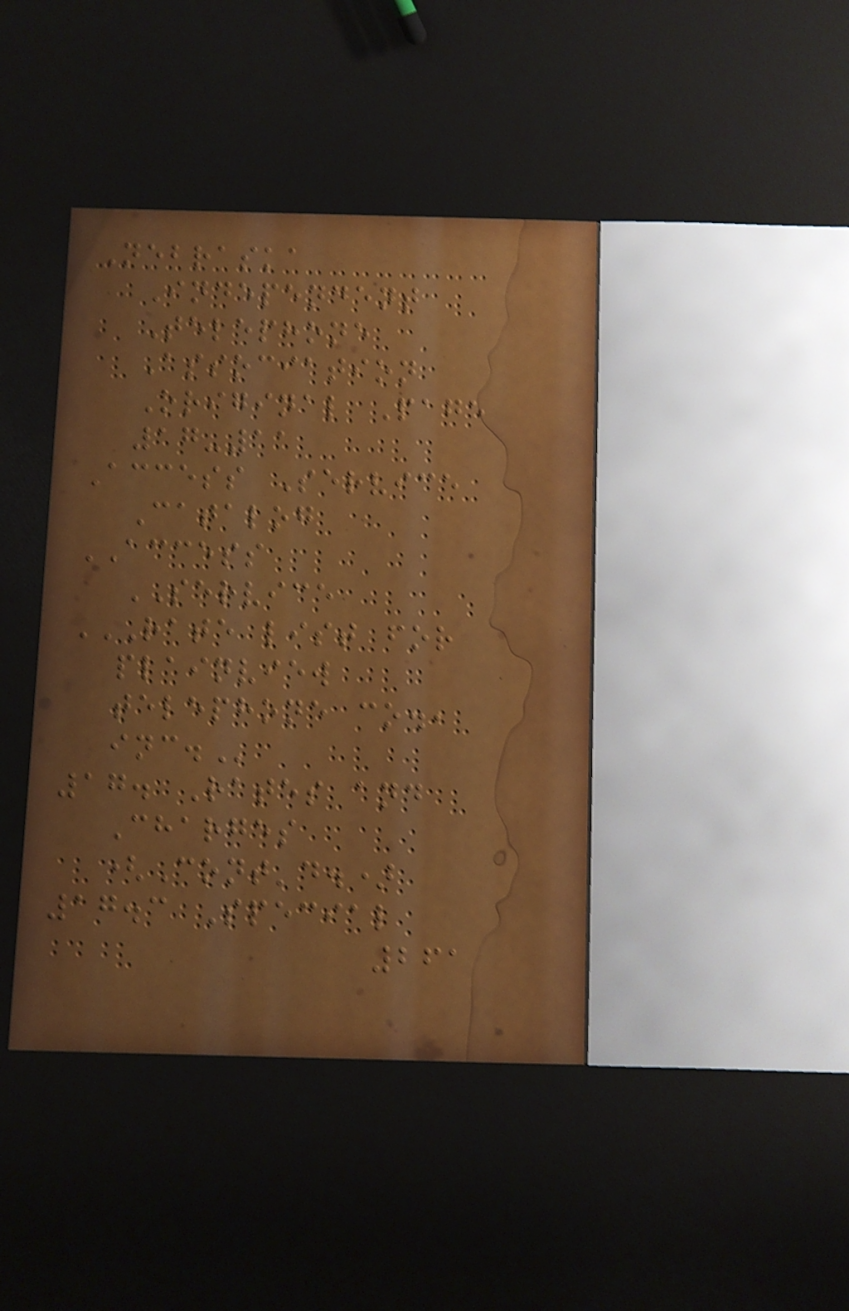Nebraska
Independent
Telephone
Association
Original Page
17-11
Access Service
Catalog
ACCESS
SERVICE
RATE LIST FOR
PLAINVIEW
TELEPHONE CO.,
INC.
17. Rates and
Charges
(Cont'd.)
17.3 Special
261
